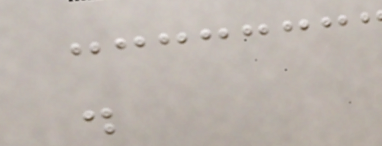.
